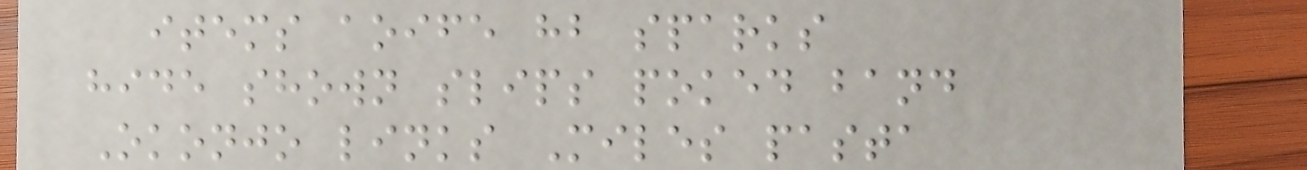items aoife hb sparks
hide shown slips poked band
Okonjo links Miles pasta
